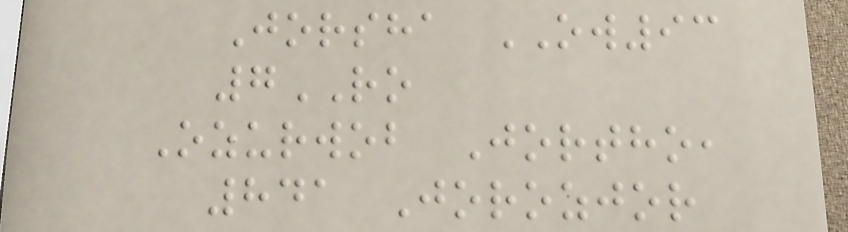Jorsha OW93
7RO
Ozurwob Jortho,
841 Jorozjor
